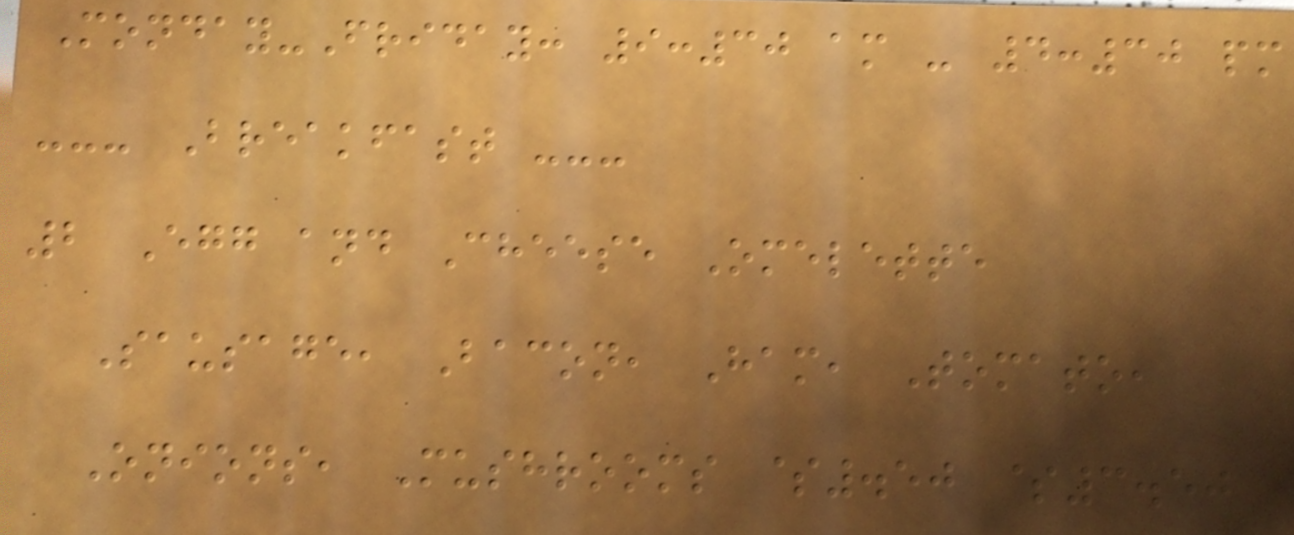Monday-Friday: 9:30 am - 4:30 pm
--- Breakfast ---
2 Egg and Cheese Omelette
Sausage, Bacon, Ham, Tomato,
Onions, Mushrooms $.50 $3.50
